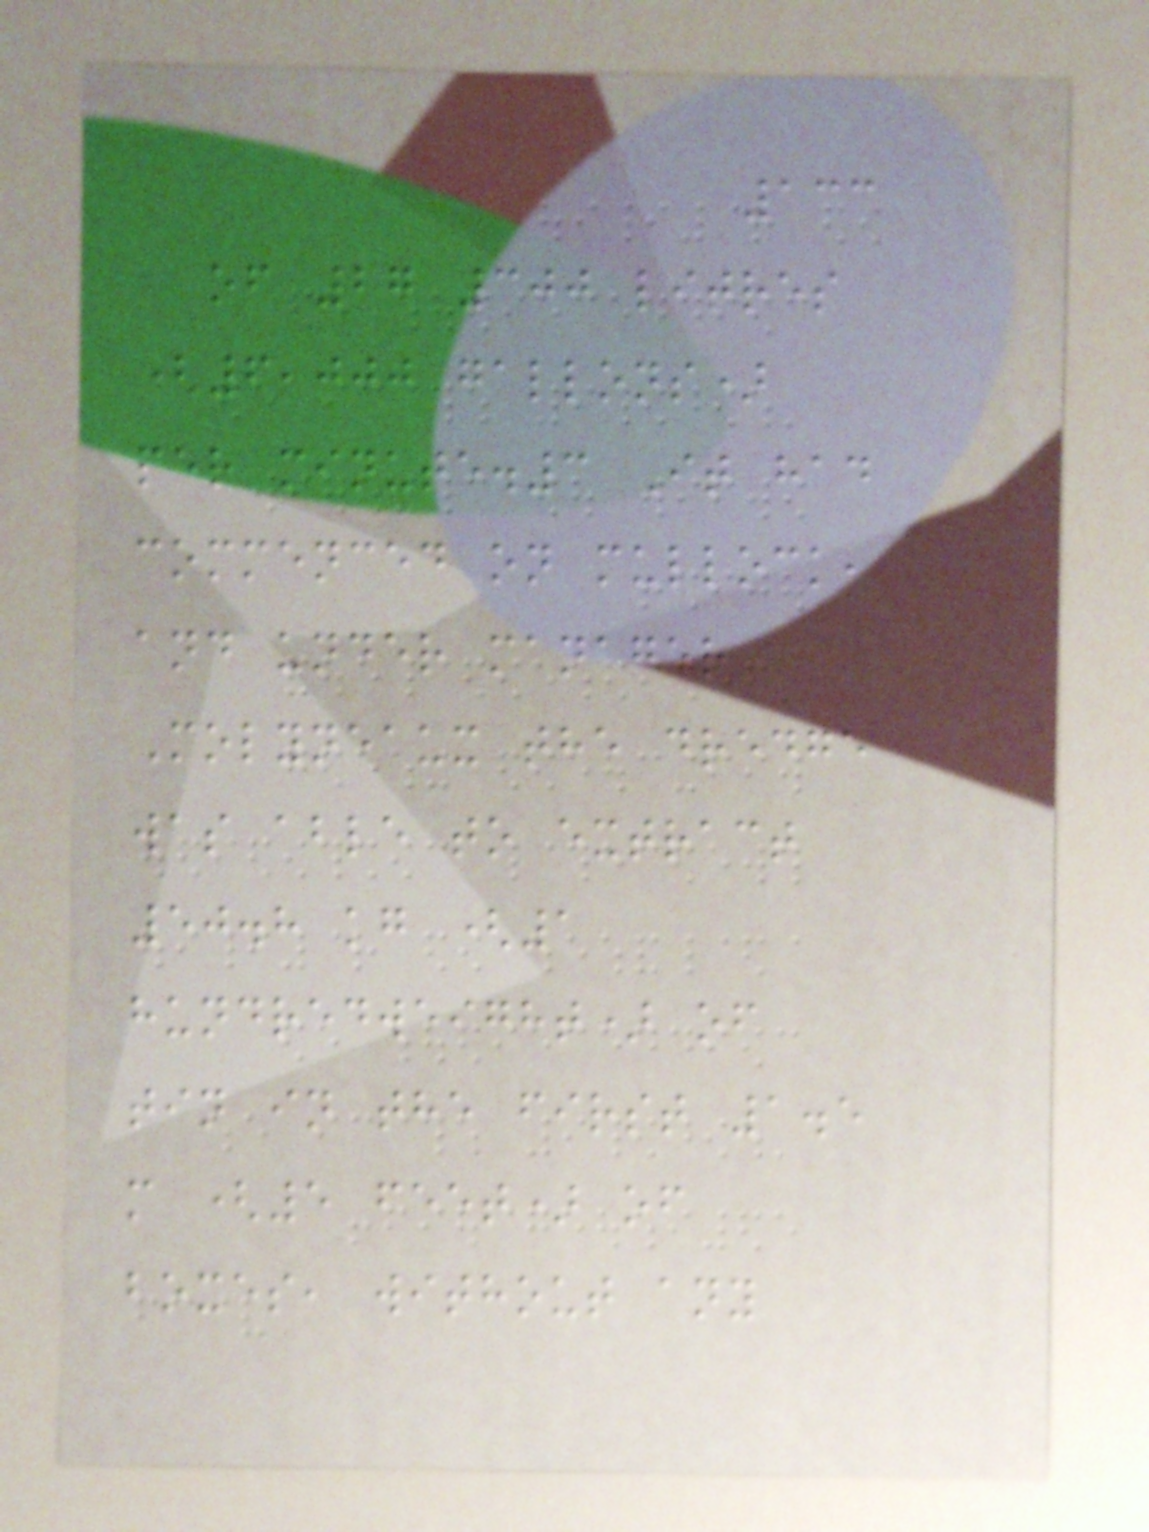133
of 27 300 litres
(6,000 gallons)
per minute.3 It had
commenced on mullock,
and under manager
Molyneaux the dredge
was able to extract
50.8 kg (1
hundredweight) of
tin in the first 1.5
m (5 feet) of
boxes, without any
